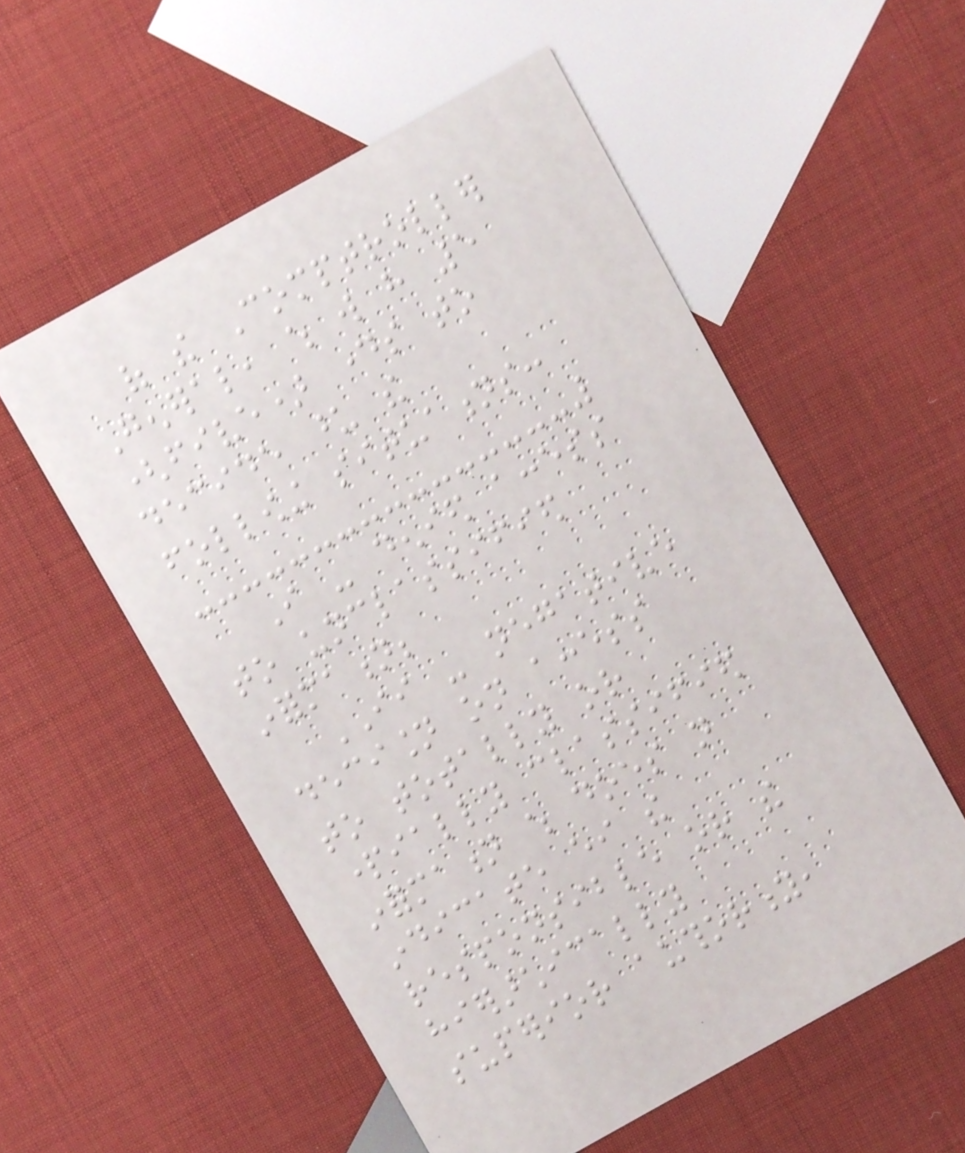of the Comptroller
General, which will have 5
(five) days to
decide upon the
following situations:
I - denied access
to unclassified
information;
II - negative
decision on access
to totally or
partially classified
information which does not
indicate either the
responsible or the
hierarchically
superior authority,
